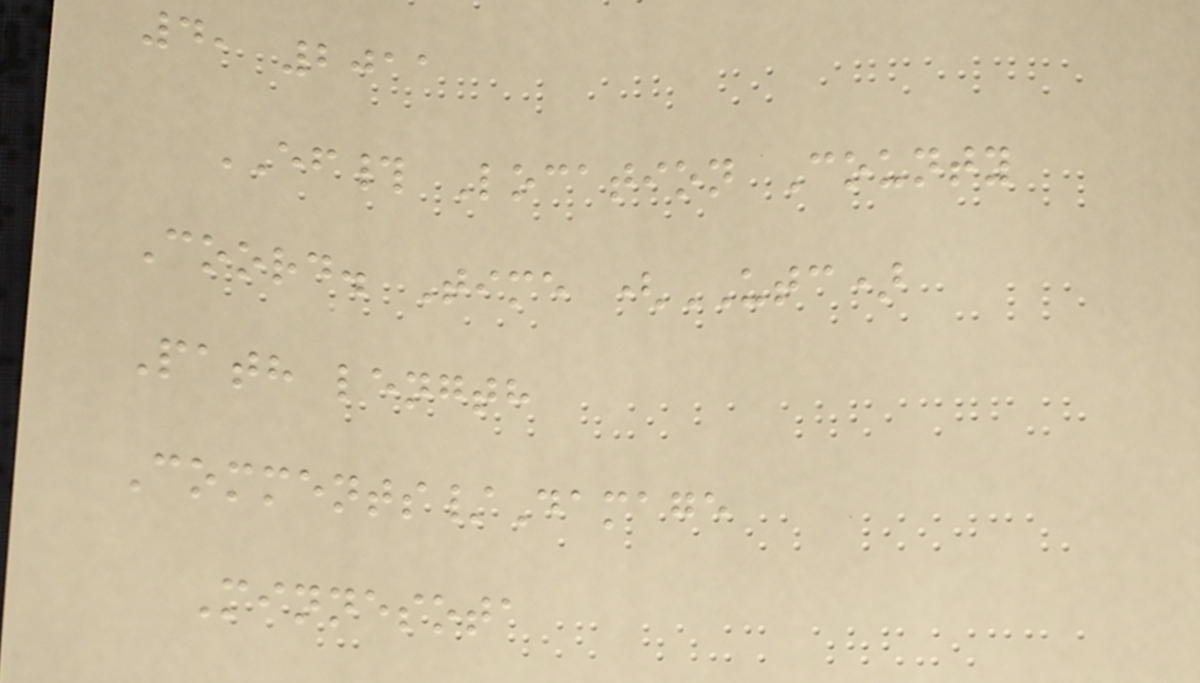4, 2011
EF# Location County
Coord. Time (UTC)
Path length
Comments/Damage
Minnesota
